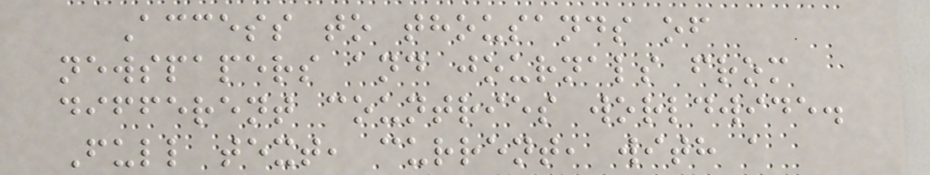Access to thousands of
newspapers and journals from
different countries worldwide.
Full text, current, with a
